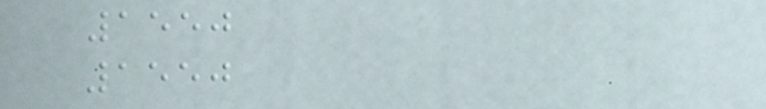1550
1550
